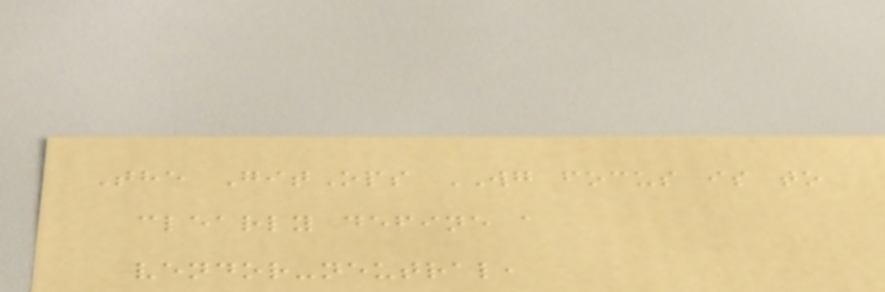The GitOps WG focus is to
clearly define a
vendor-neutral,
